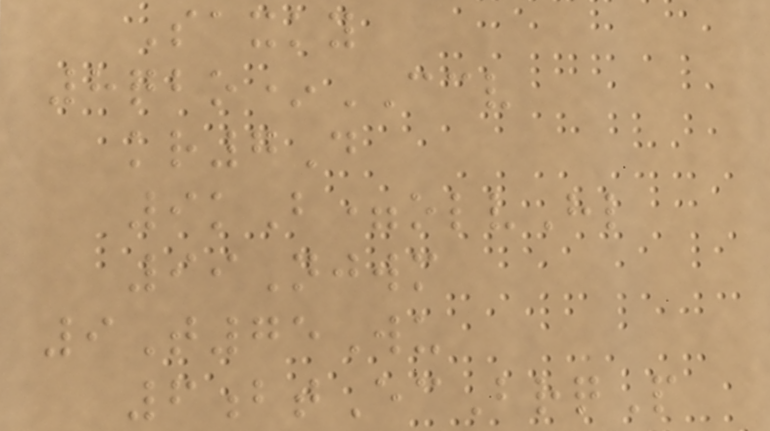Saxky
8qbo*CCV
kr7D
9kB=olvHl
99Njwm
9T75Wu
6btEcBrqP
